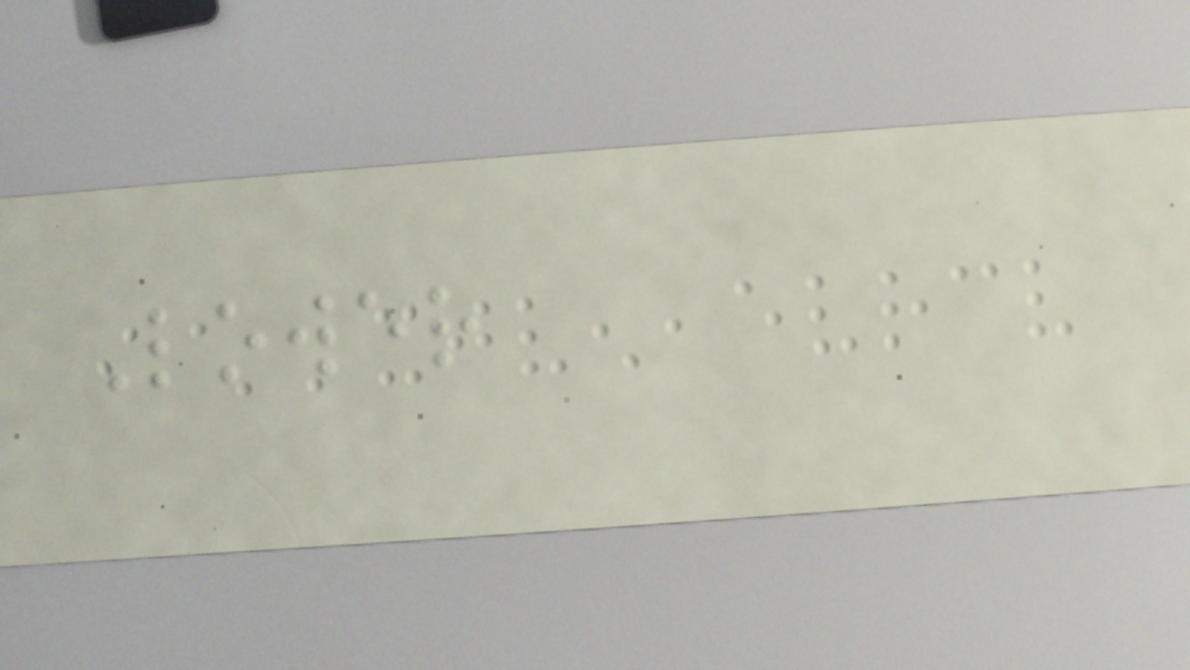Lower
